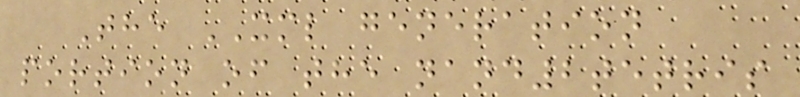The XML generation
portion of the nand2tetris
